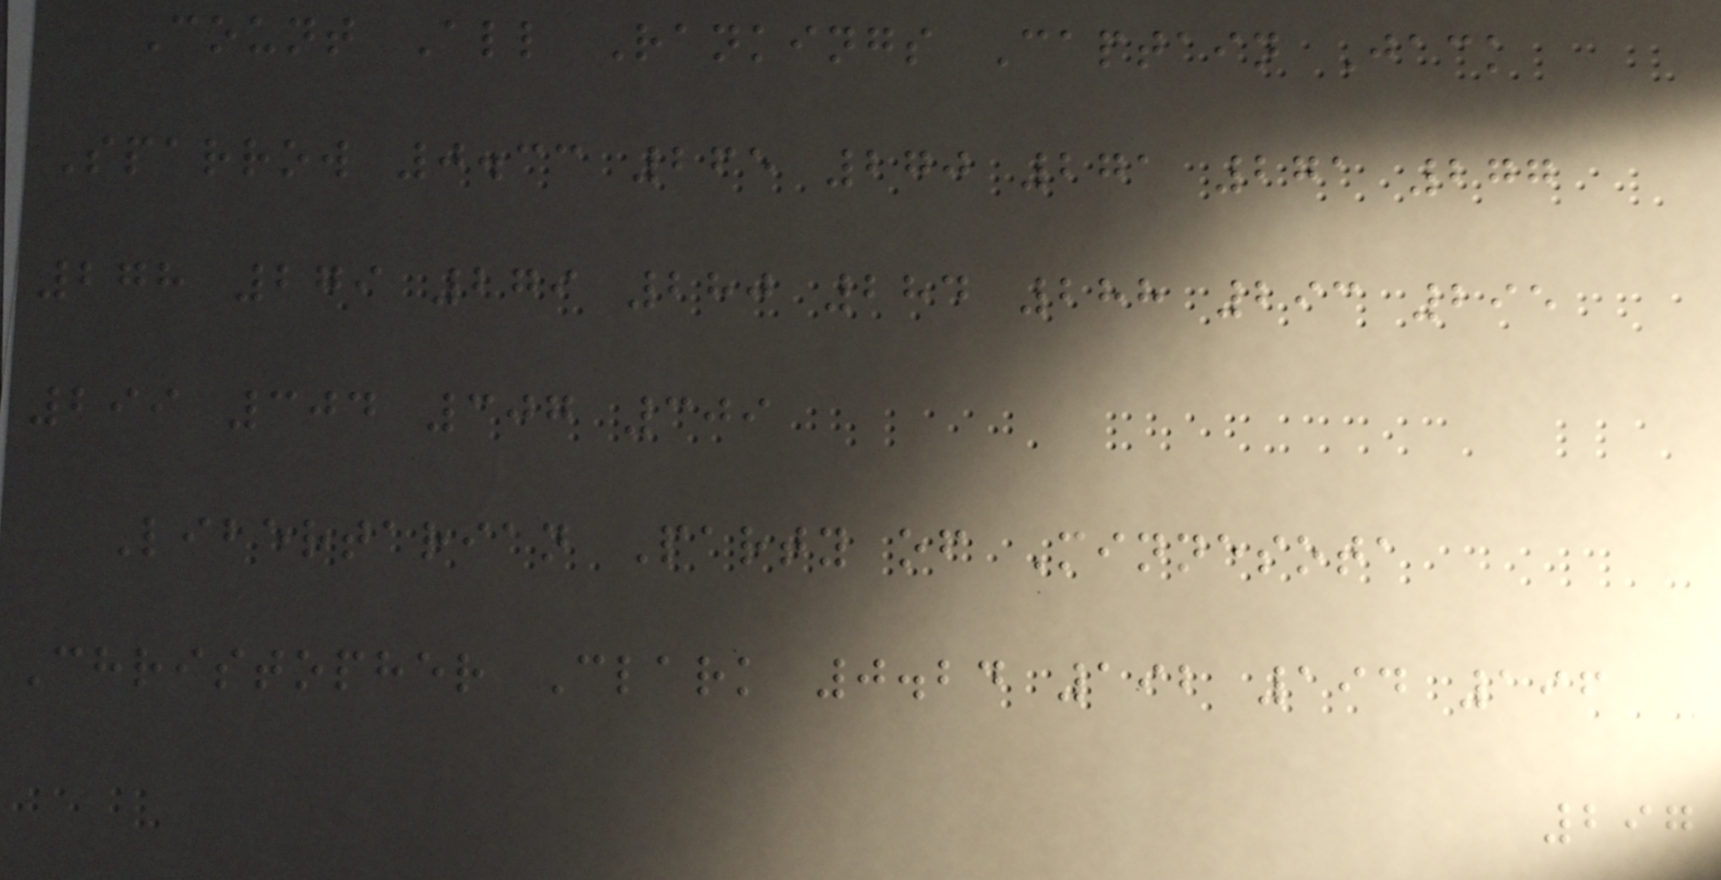Count All Rankings Captain Jack
Sparrow 0.33 265 270 271 271 277
278 279 279 280 284 288 293 295
299 304 307 309
Libertarian Party of Minnesota
Christopher Clark 0.24 192 194 196
297
